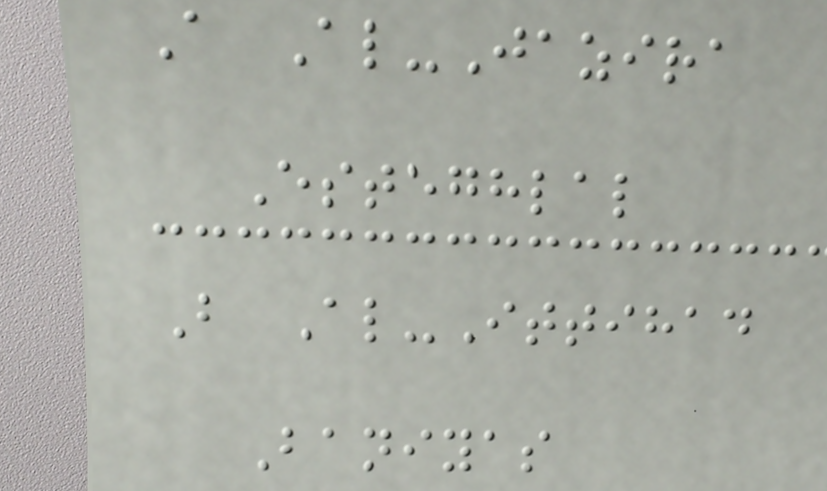A Al-Jazira
Esteghlal
B Al-Ittihad
Baniyas
